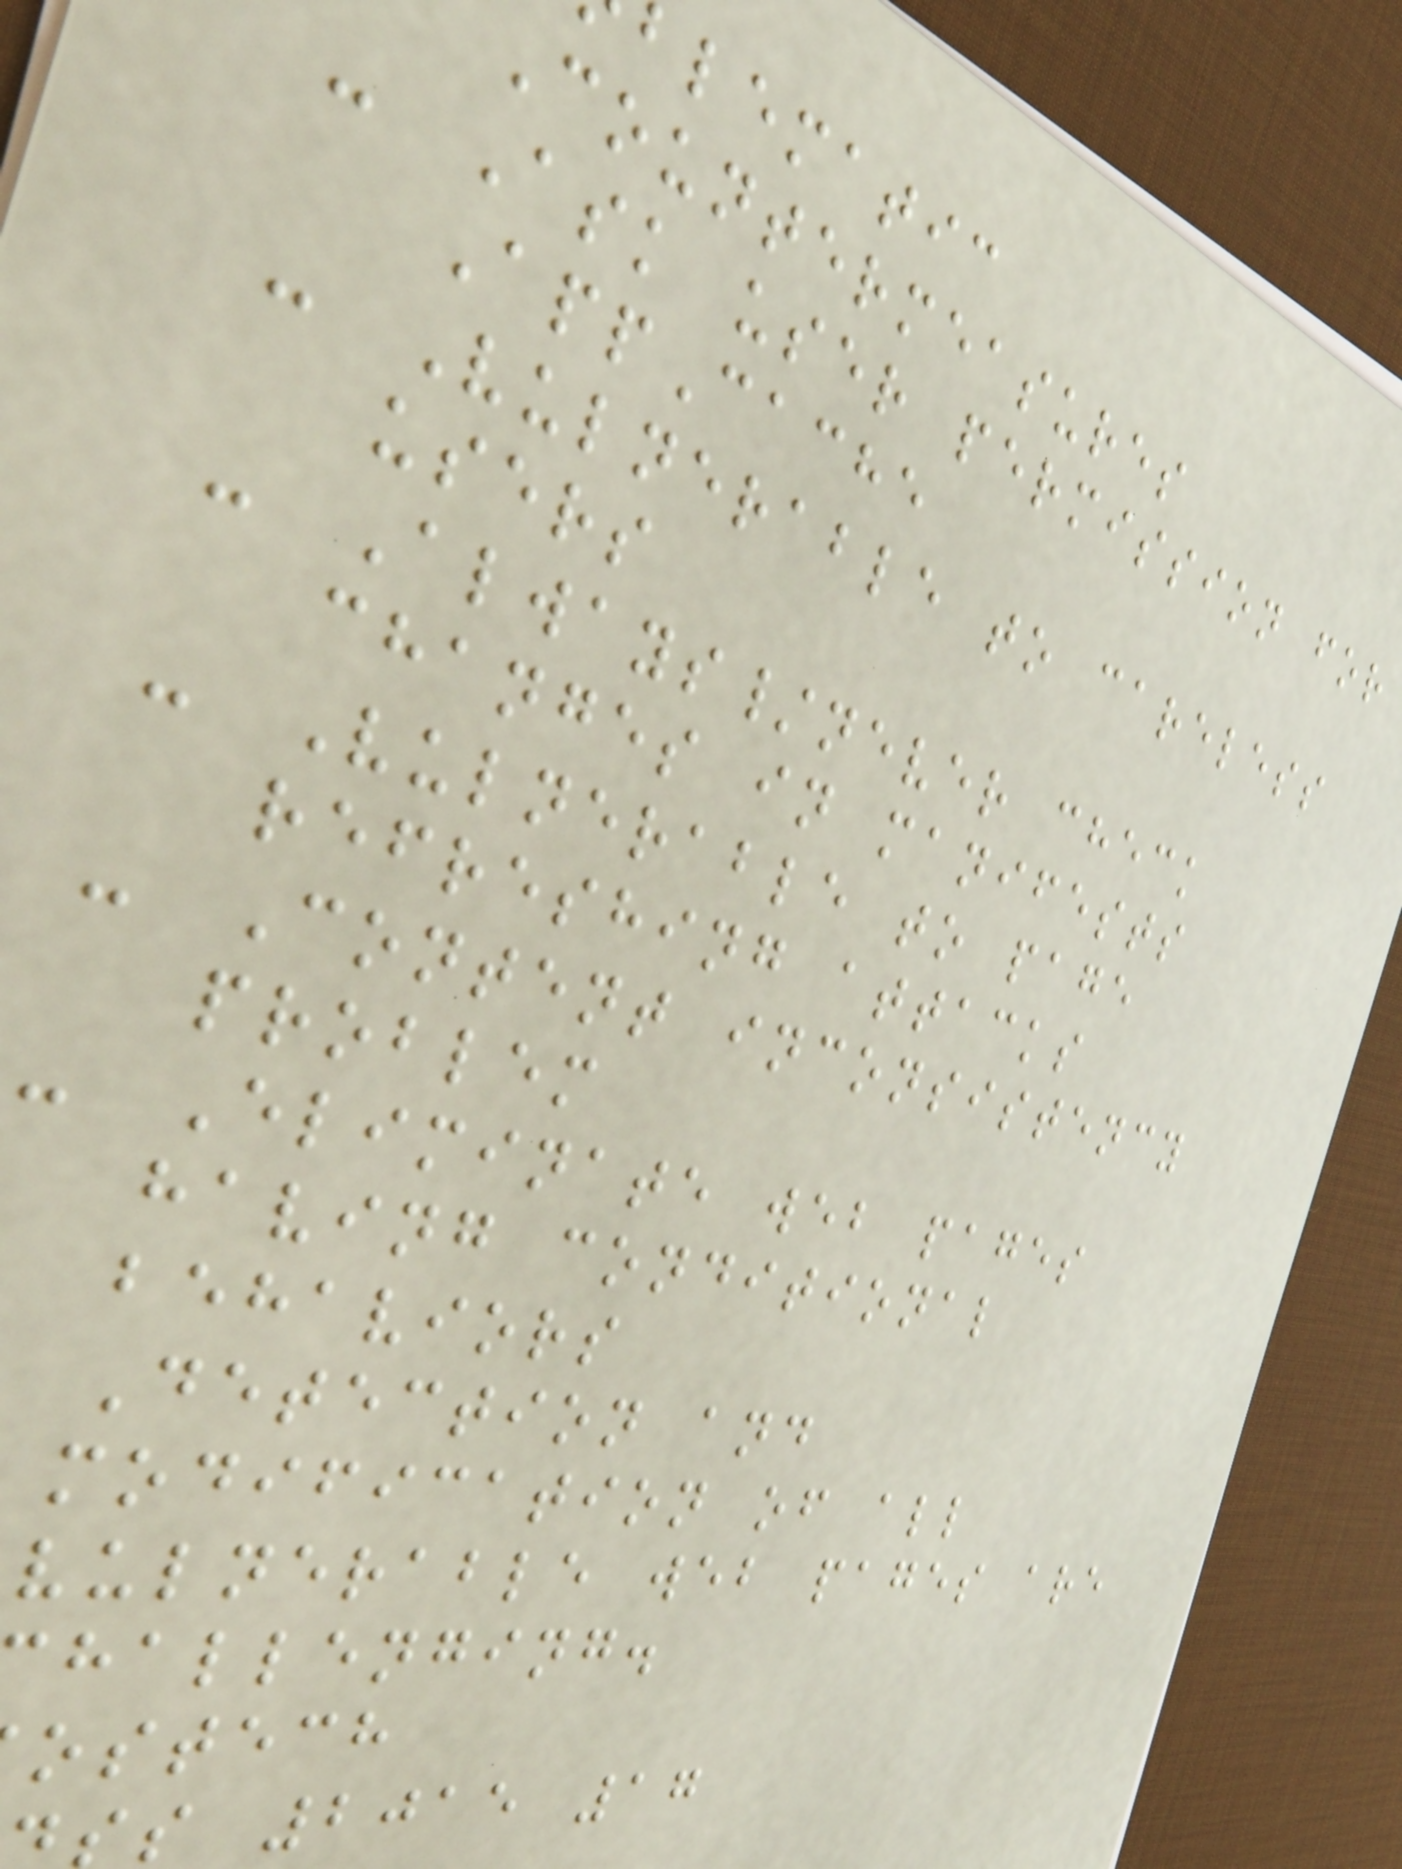lematic
Countermeasures
- Ask user permission for
AppCache
- Vulnerable to careless
users
- Always/never check
changes in manifests
- Vulnerable to page
refreshing attacks
- Content inconsistency
problem
- Eliminate web pages
having conditional
behaviors
Detection and
modification of all
vulnerable web pages are
hallenging.
ostech
s 2015 17
